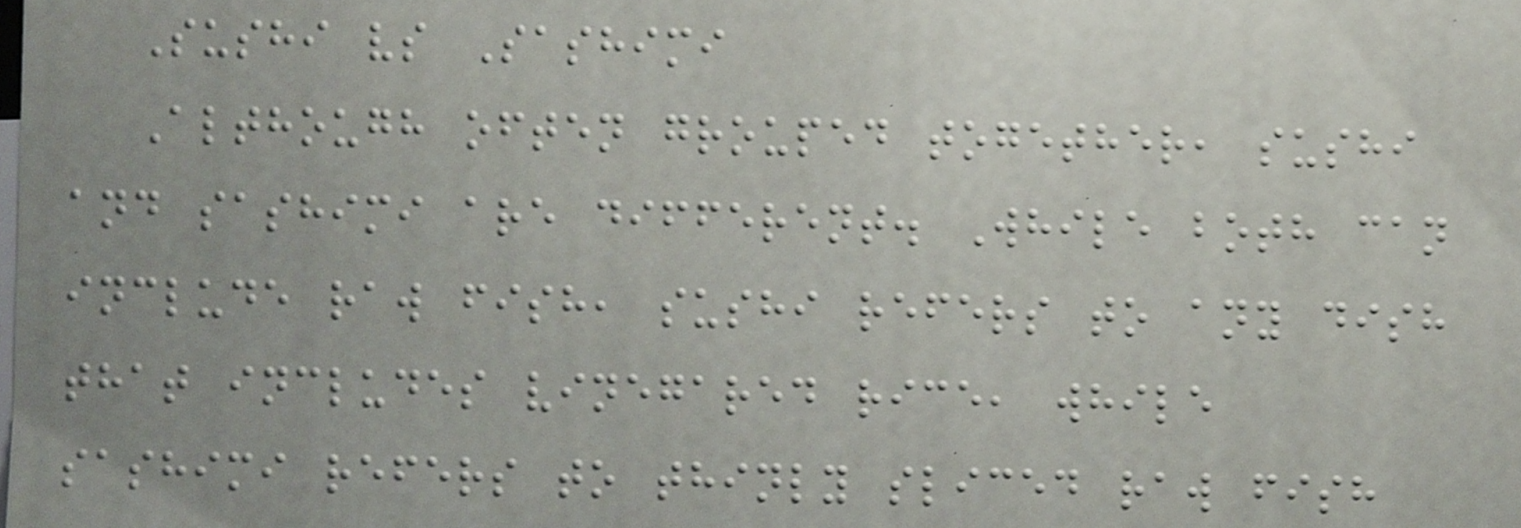Sushi vs Sashimi
Although often grouped together, sushi
and sashimi are different. While both can
include raw fish, sushi refers to any dish
that includes vinegared rice, while
sashimi refers to thinly sliced raw fish
